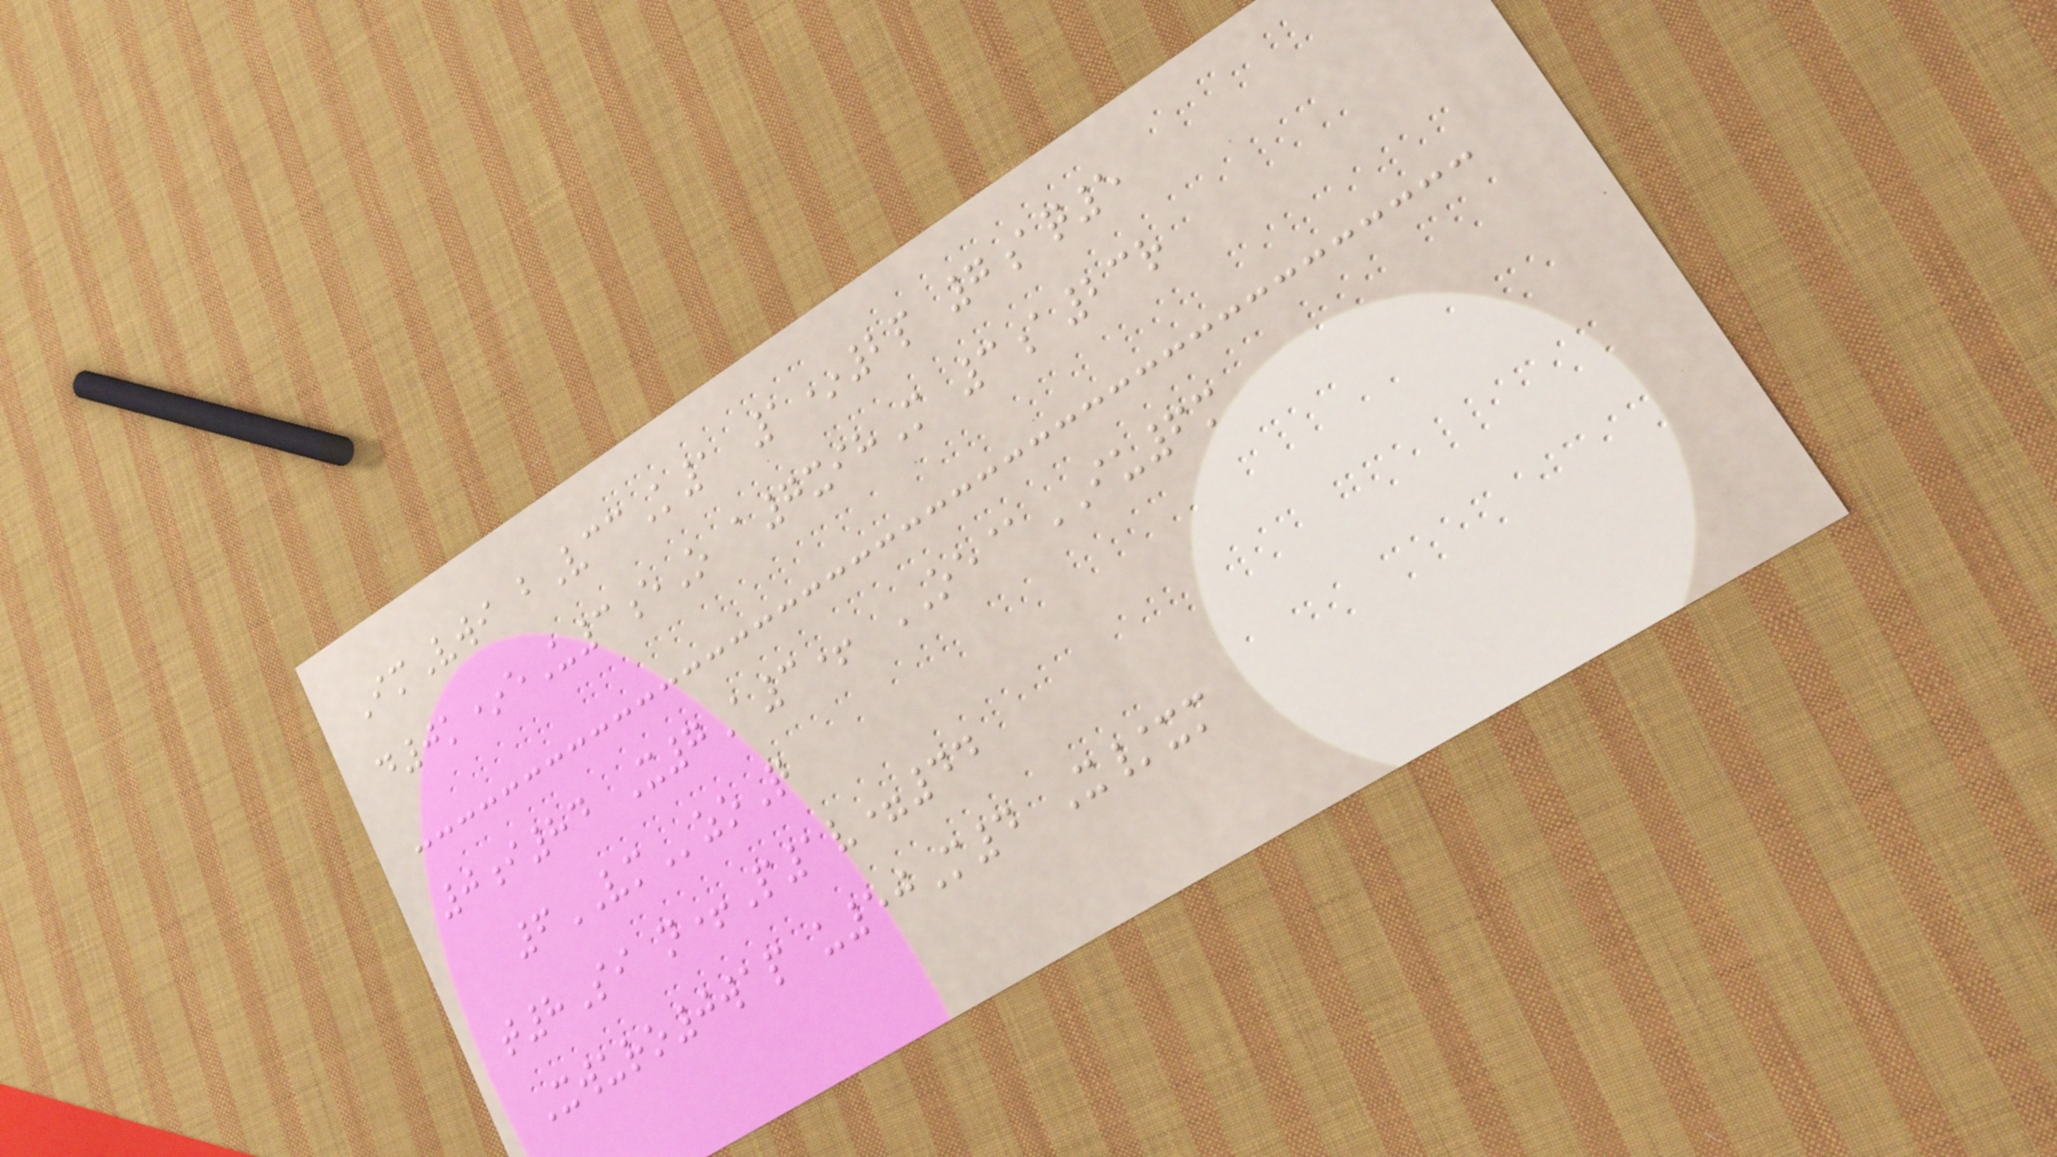ImVwi bVccK1 1*2p 7aq5
d0k*eU3eO a7xihM 3a23r
0i84 X7A3+ OE@IU6m
6VMzoQ
t8Si n+P1v=44
Xwuro0wap u50M4 X/xm
